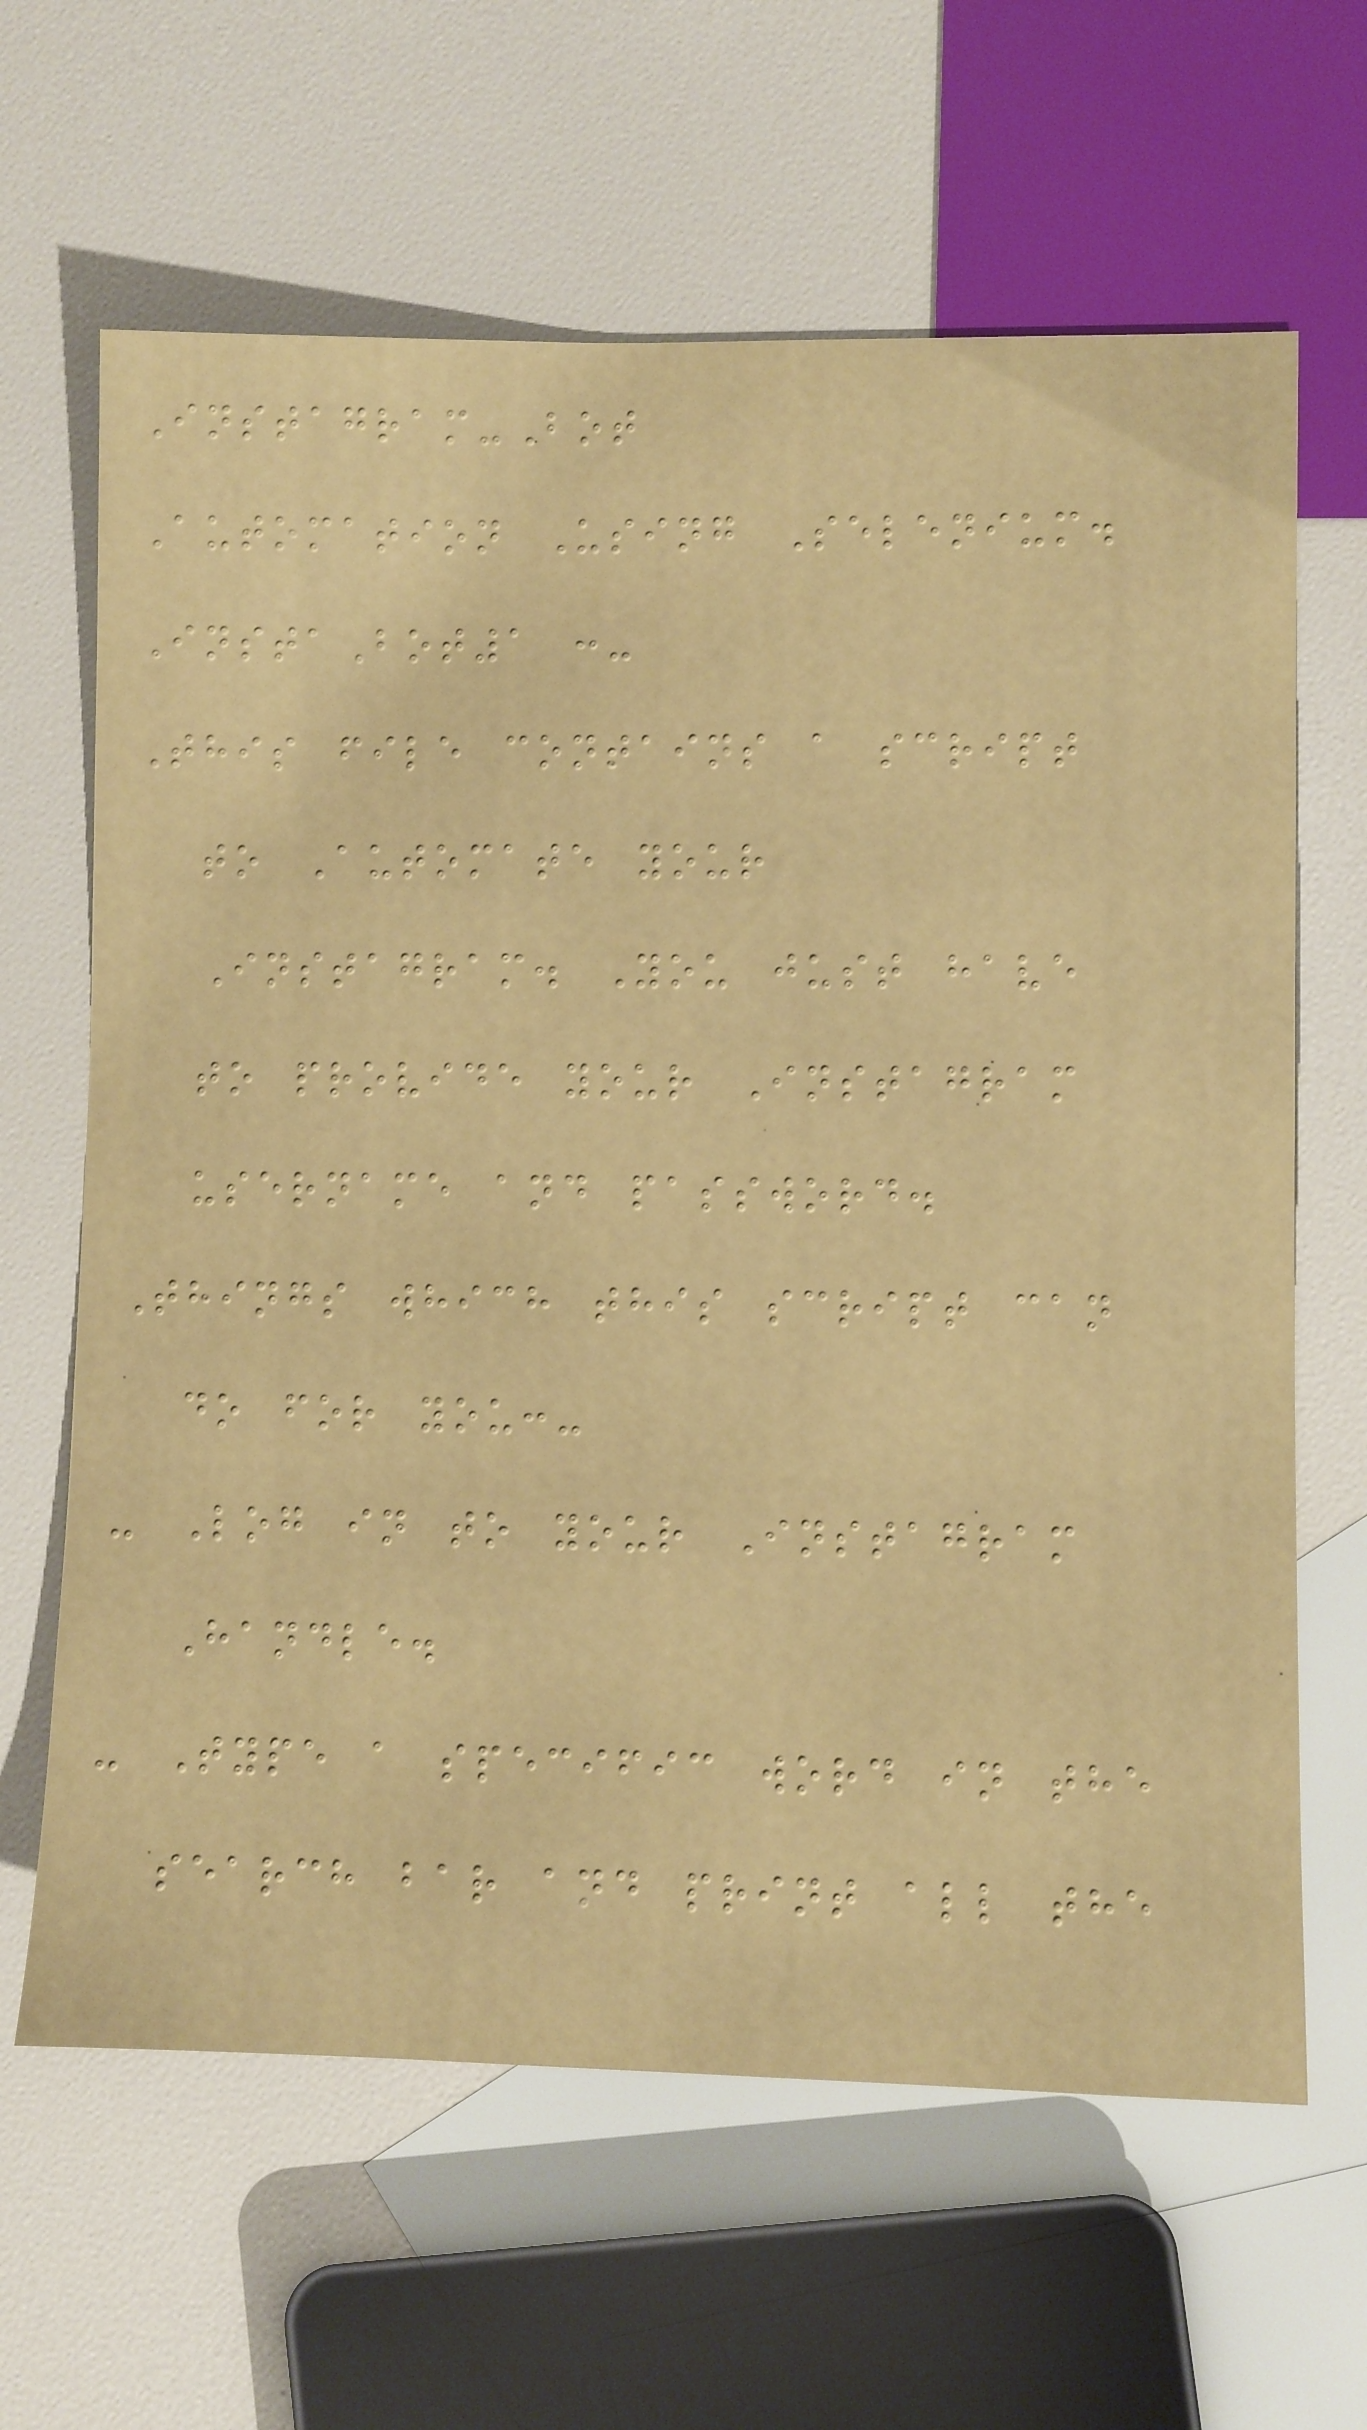Instagram-Bot
Automation Using Selenium.
InstaBot1 :-
This file contains a script
to Automate your
Instagram. You just have
to provide your Instagram
username and password.
Things which this script can
do for you:-
- Log in to your Instagram
Handle.
- Type a specific word in the
search bar and print all the
